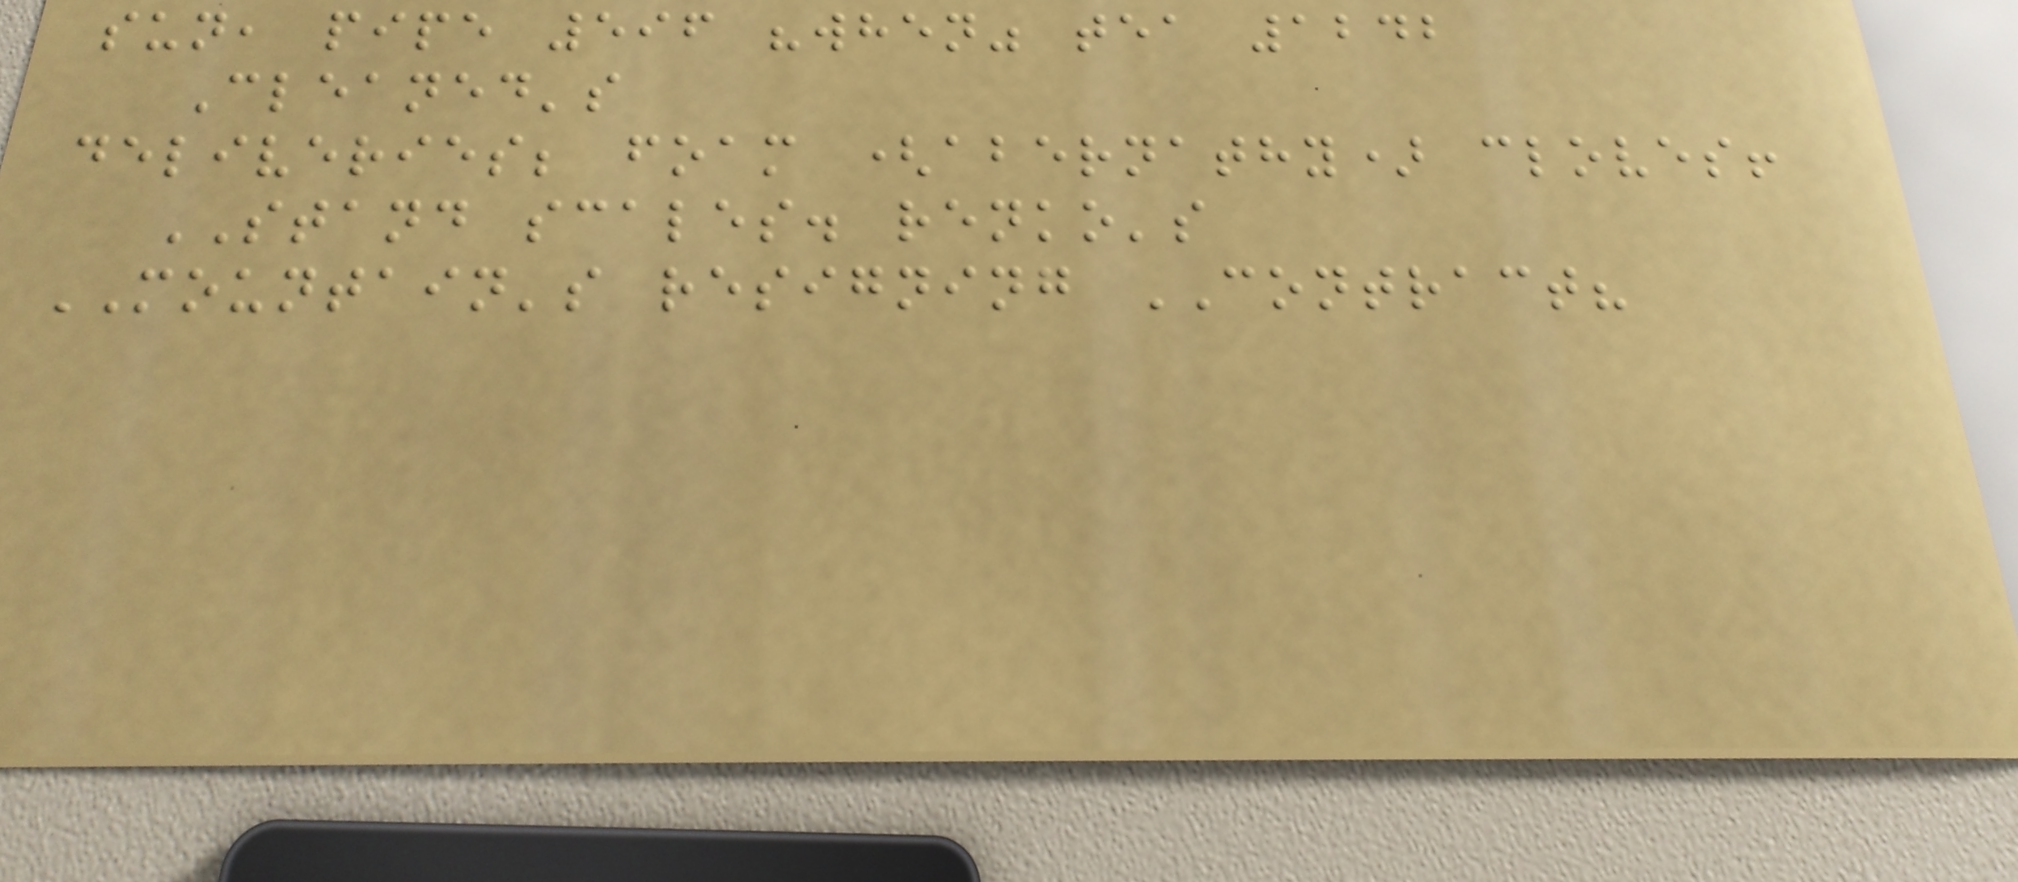sun, pipe 596 "when" tea 1242
Cleaned's
deliveries; foam (abernathy) cloves!
STAND scales. renko's
MOUNTAIN's resigning CONTRACT?
